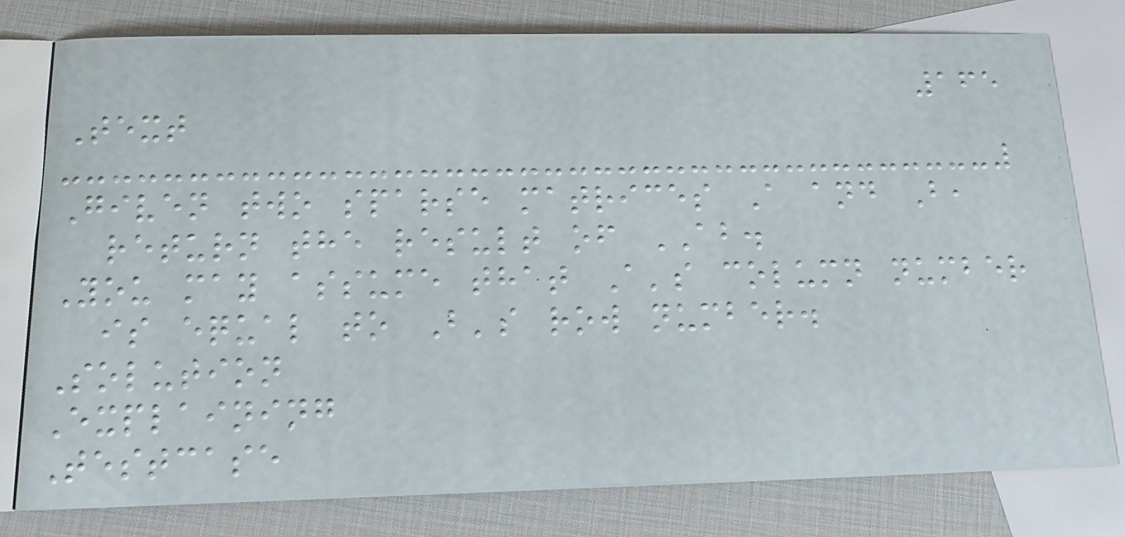165
Text
Given two sparse matrices A and B,
return the result of AB.
You may assume that A's column number
is equal to B's row number.
Solution
Explaining
Testcase
